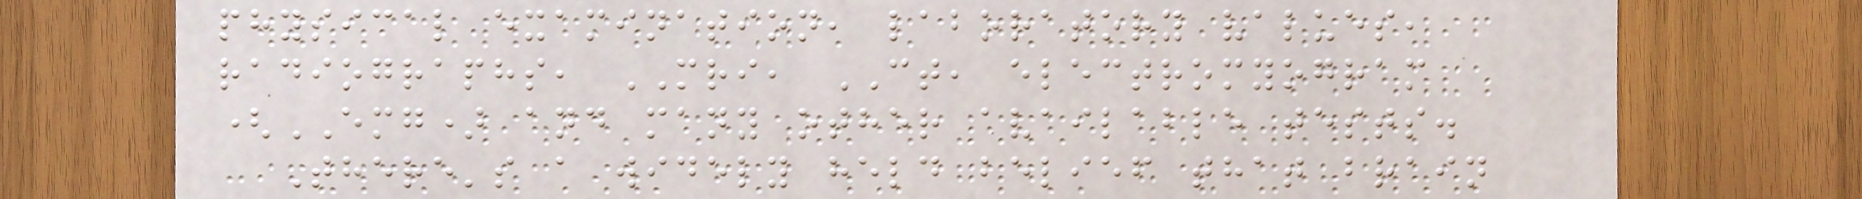physical examination, laboratory values,
radiographs, MRI, CT, electromyogram
(EMG) and many other available tests.
There's a widely held belief that brain
